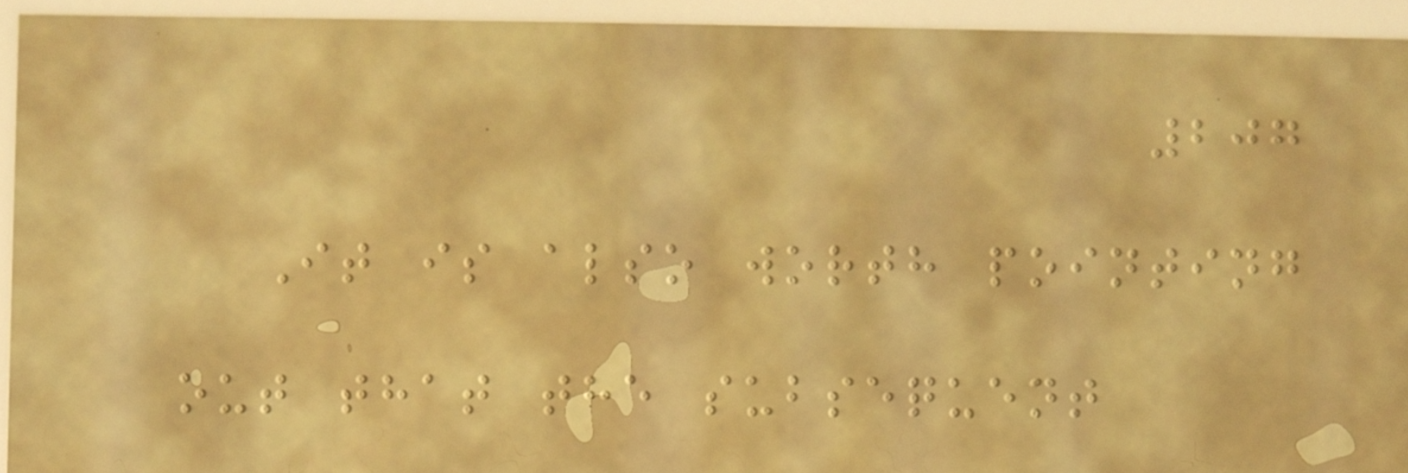207
It is also worth pointing
out that the subsequent
